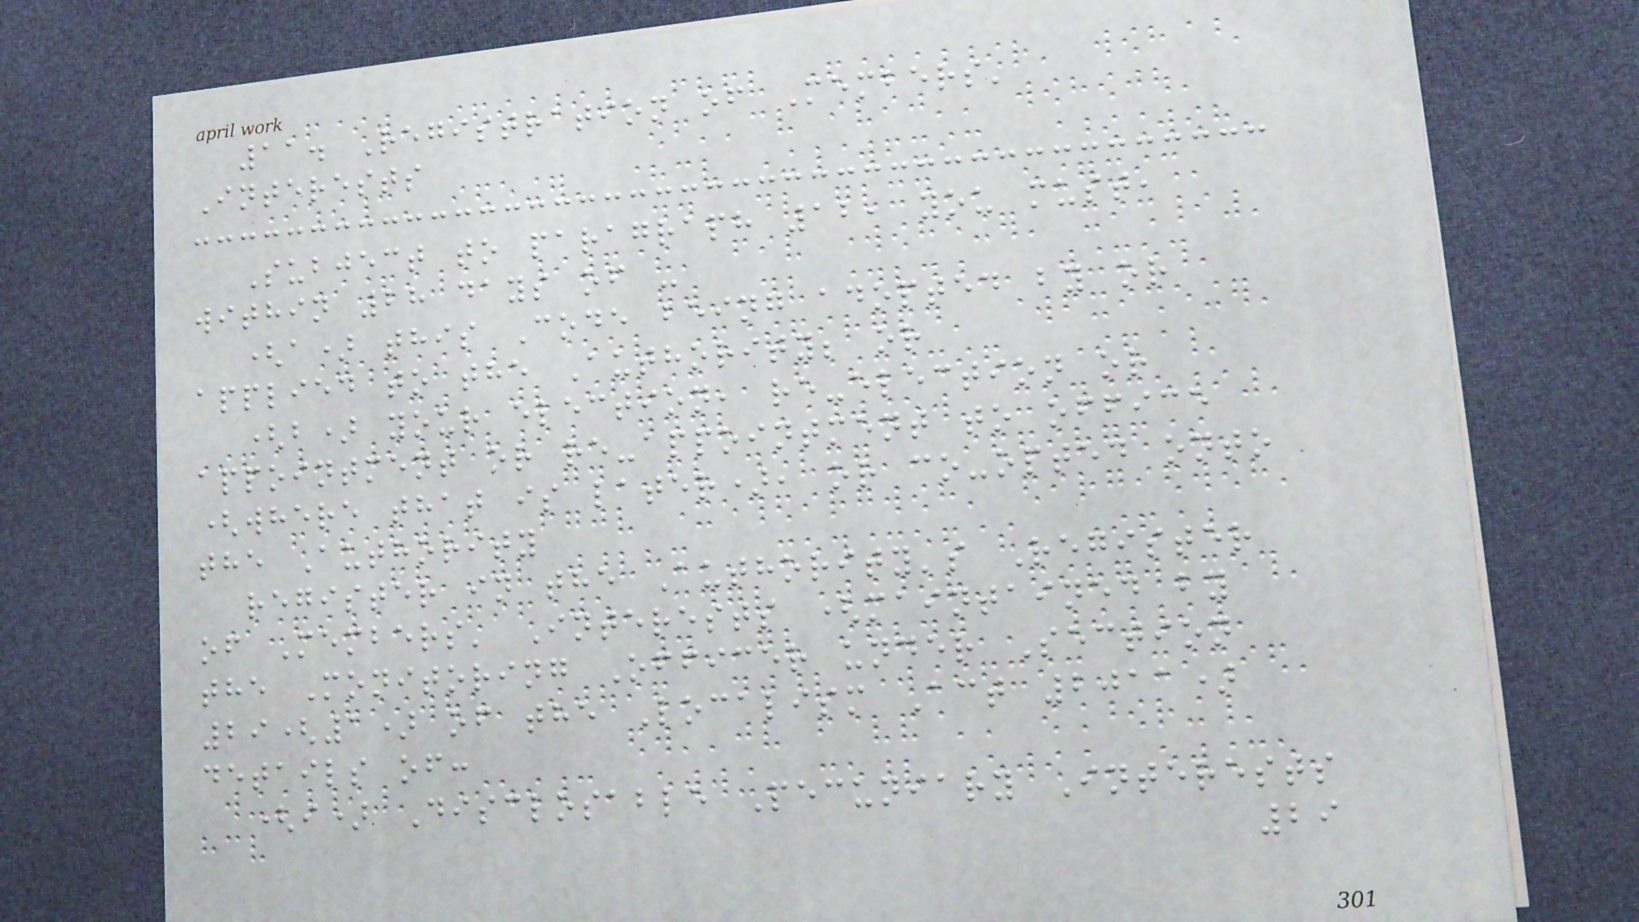11. Registration of Members'
Interests
Subject to paragraph 12, you must,
within 28 days of -
(a) this Code being adopted by or
applied to the Authority; or
(b) your election, re-election or
appointment or re-appointment to office
(where that is later), or co-opted onto
the Authority
register in the Authority's Register
of Members' Interests (maintained by
the Monitoring Officer under Section
29(1) of the Localism Act 2011)
details of:
(i) Disclosable Pecuniary Interests
29
